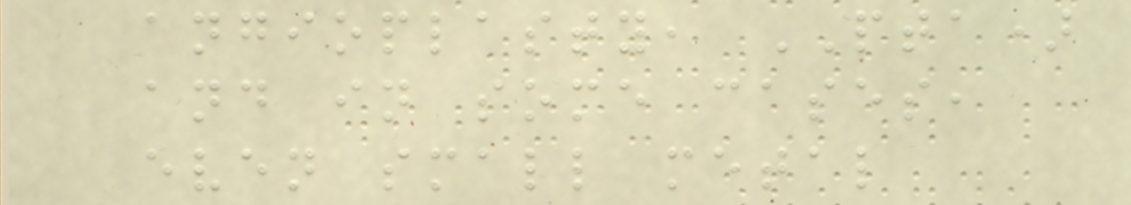angioplasty, PTA)
and in some cases,
even small metal
